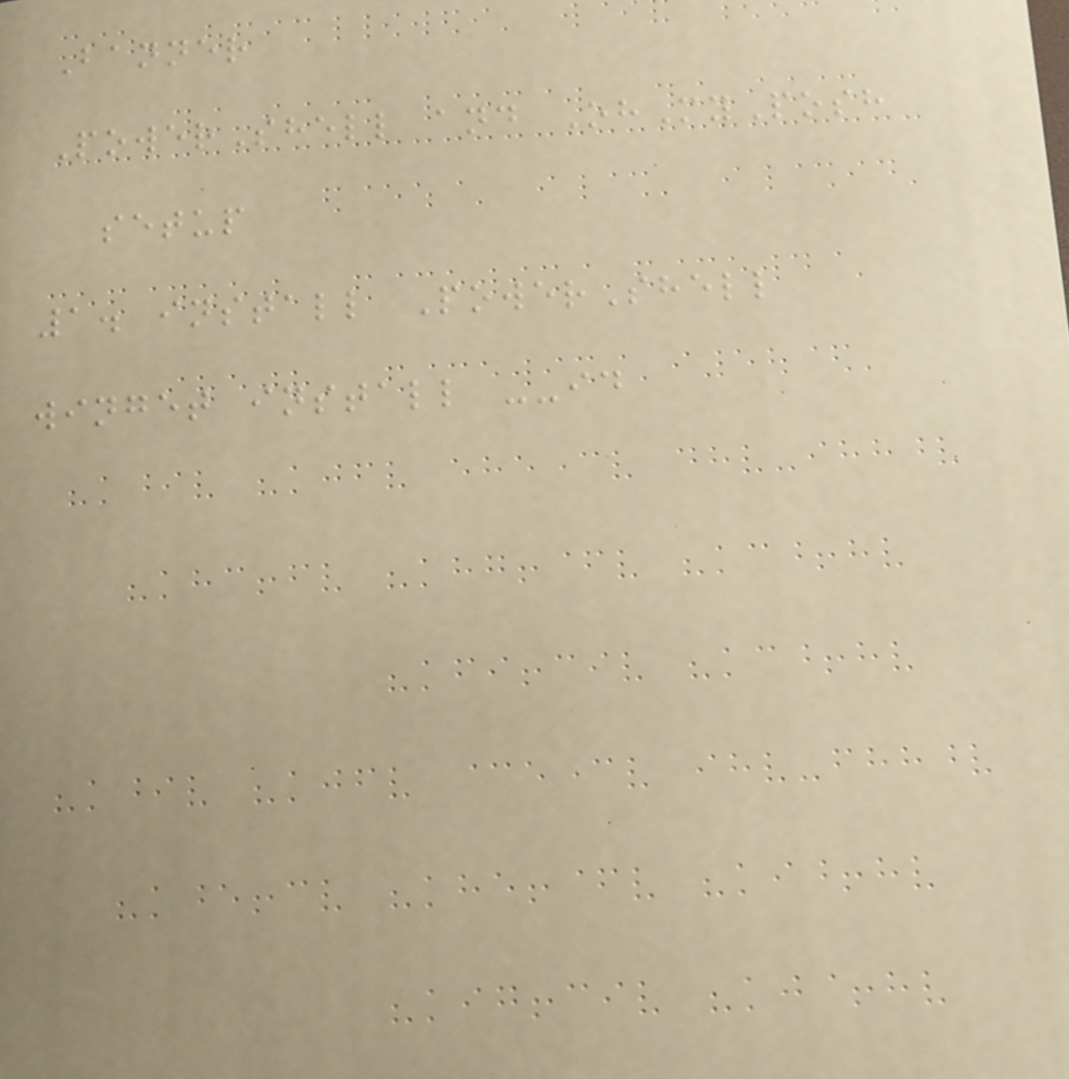Banner
PowerShell and OhMyPosh
setup
1. install PowerShell
winget install --id
